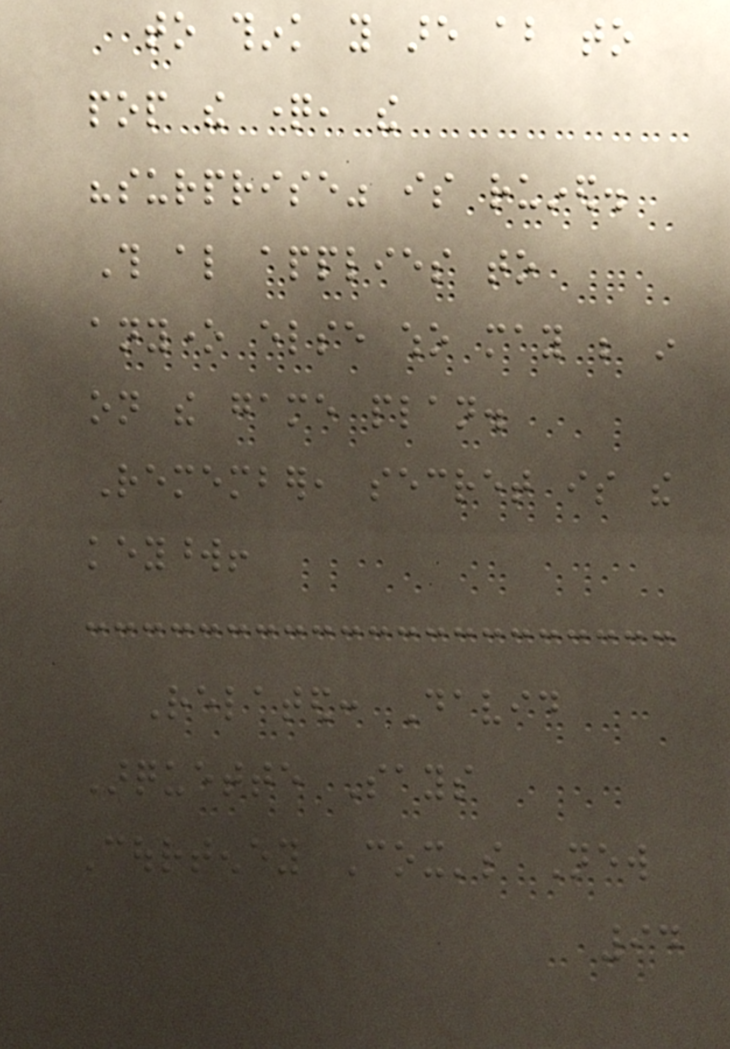to think you are about to
pop the question, the
"surprise" is ruined.
This also applies to
anyone else who may be in
on the game plan.
Remember, secret is the
keyword!
Related: David
Arquette Says
Courteney Cox's New
94
